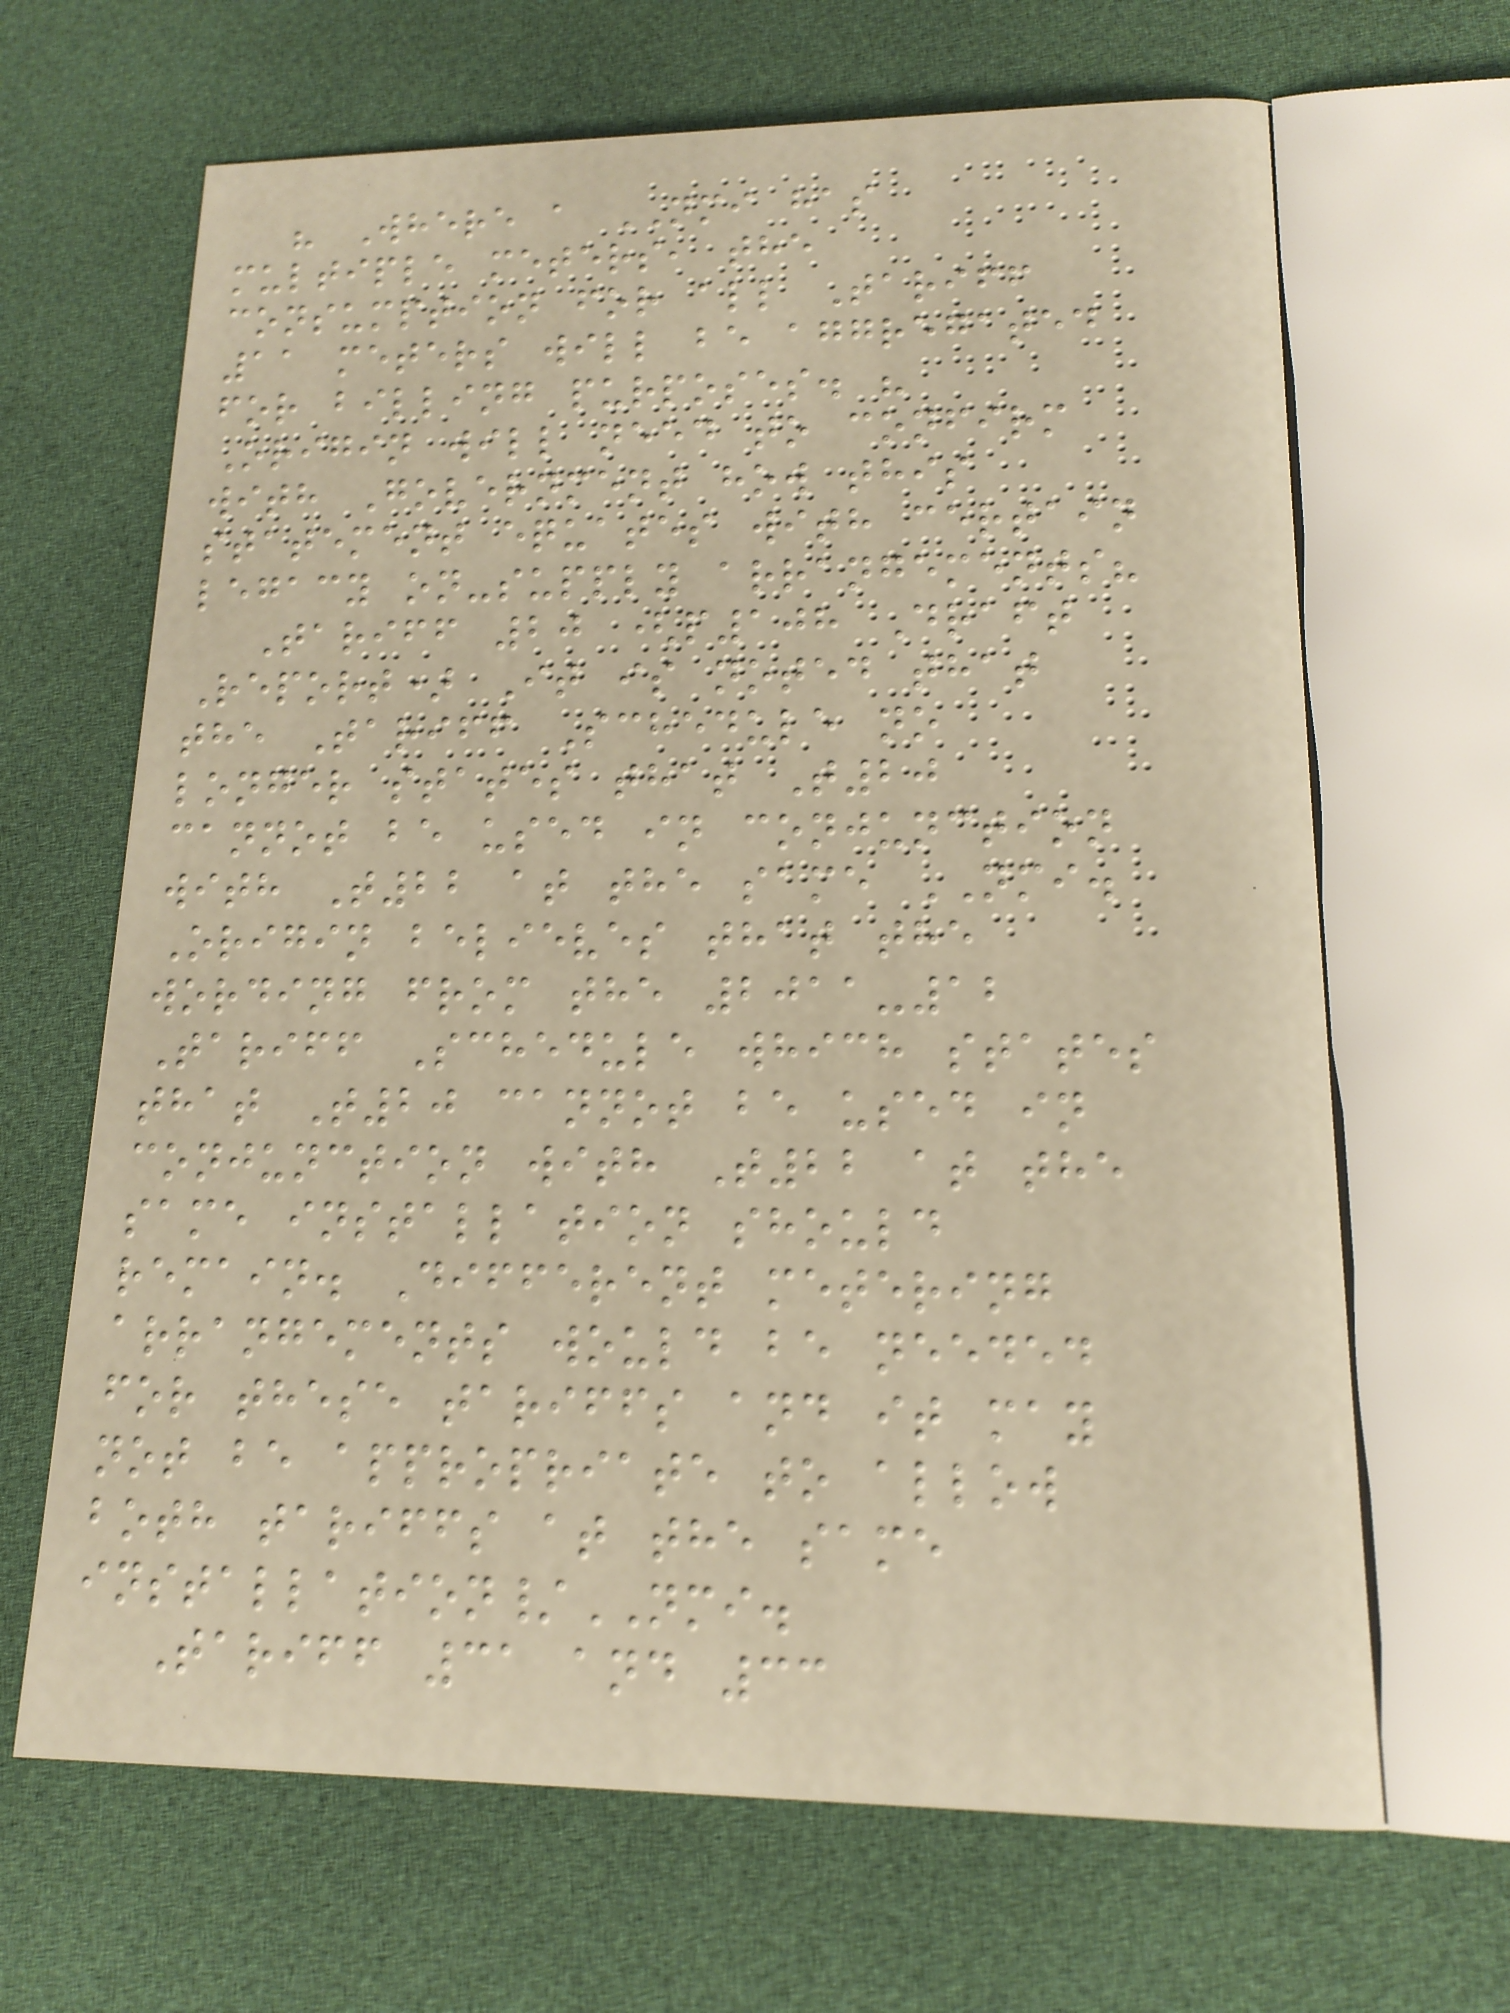" Where a NMI has
multiple meters, the
consumption for all Tariff
11 meters will be aggregated
for billing purposes. "
Origin will need to confirm
with Government how this
statement equates with certain
legacy on-supply arrangements?
Tariff 20 (p108 Draft
Report) It is noted that
the Tariff Schedule no
longer states that T20
cannot be used in conjunction
with T22 at the same NMI.
Origin believes that the
wording from the 2011-12
Tariff Schedule which states
that T20 cannot be used in
conjunction with T22 at the
same installation should
remain. Different metering
arrangements would be needed
for these tariffs and it may
not be appropriate to allow
both tariffs at the same
installation/NMI.
Tariff 31 and 33
